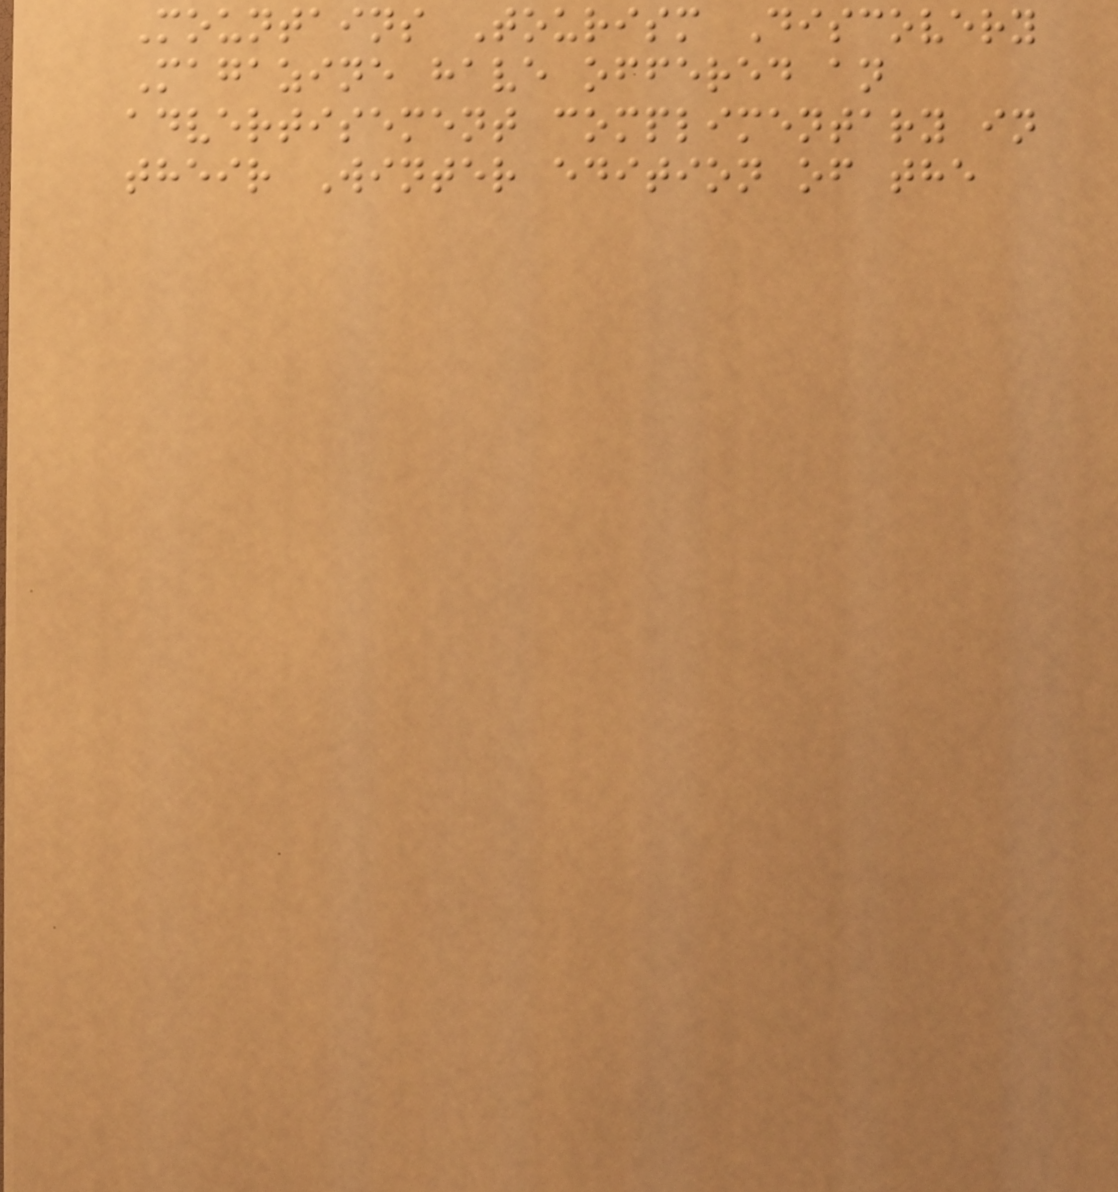Mountains Tourism Discovery
Magazine have offered an
advertisement complimentary in
their Winter edition of the
